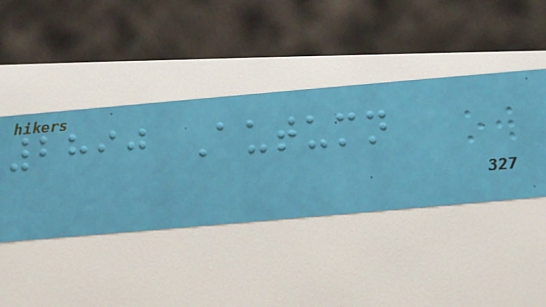2890 Autumn
